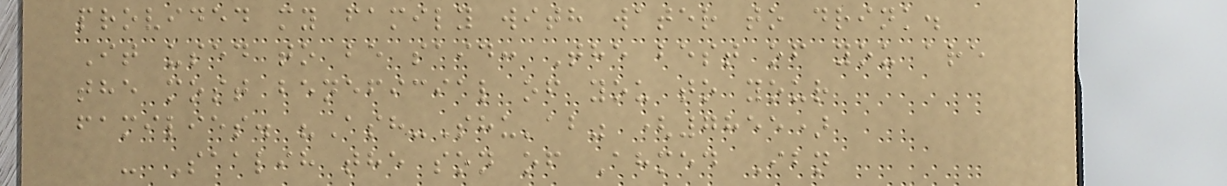provided my family with water to drink.
It used to be said: The best of you are
the most beneficial of you to your
families. "Ash-Shu'ab" (7855)
- Saalih the son of Ahmed Ibn
